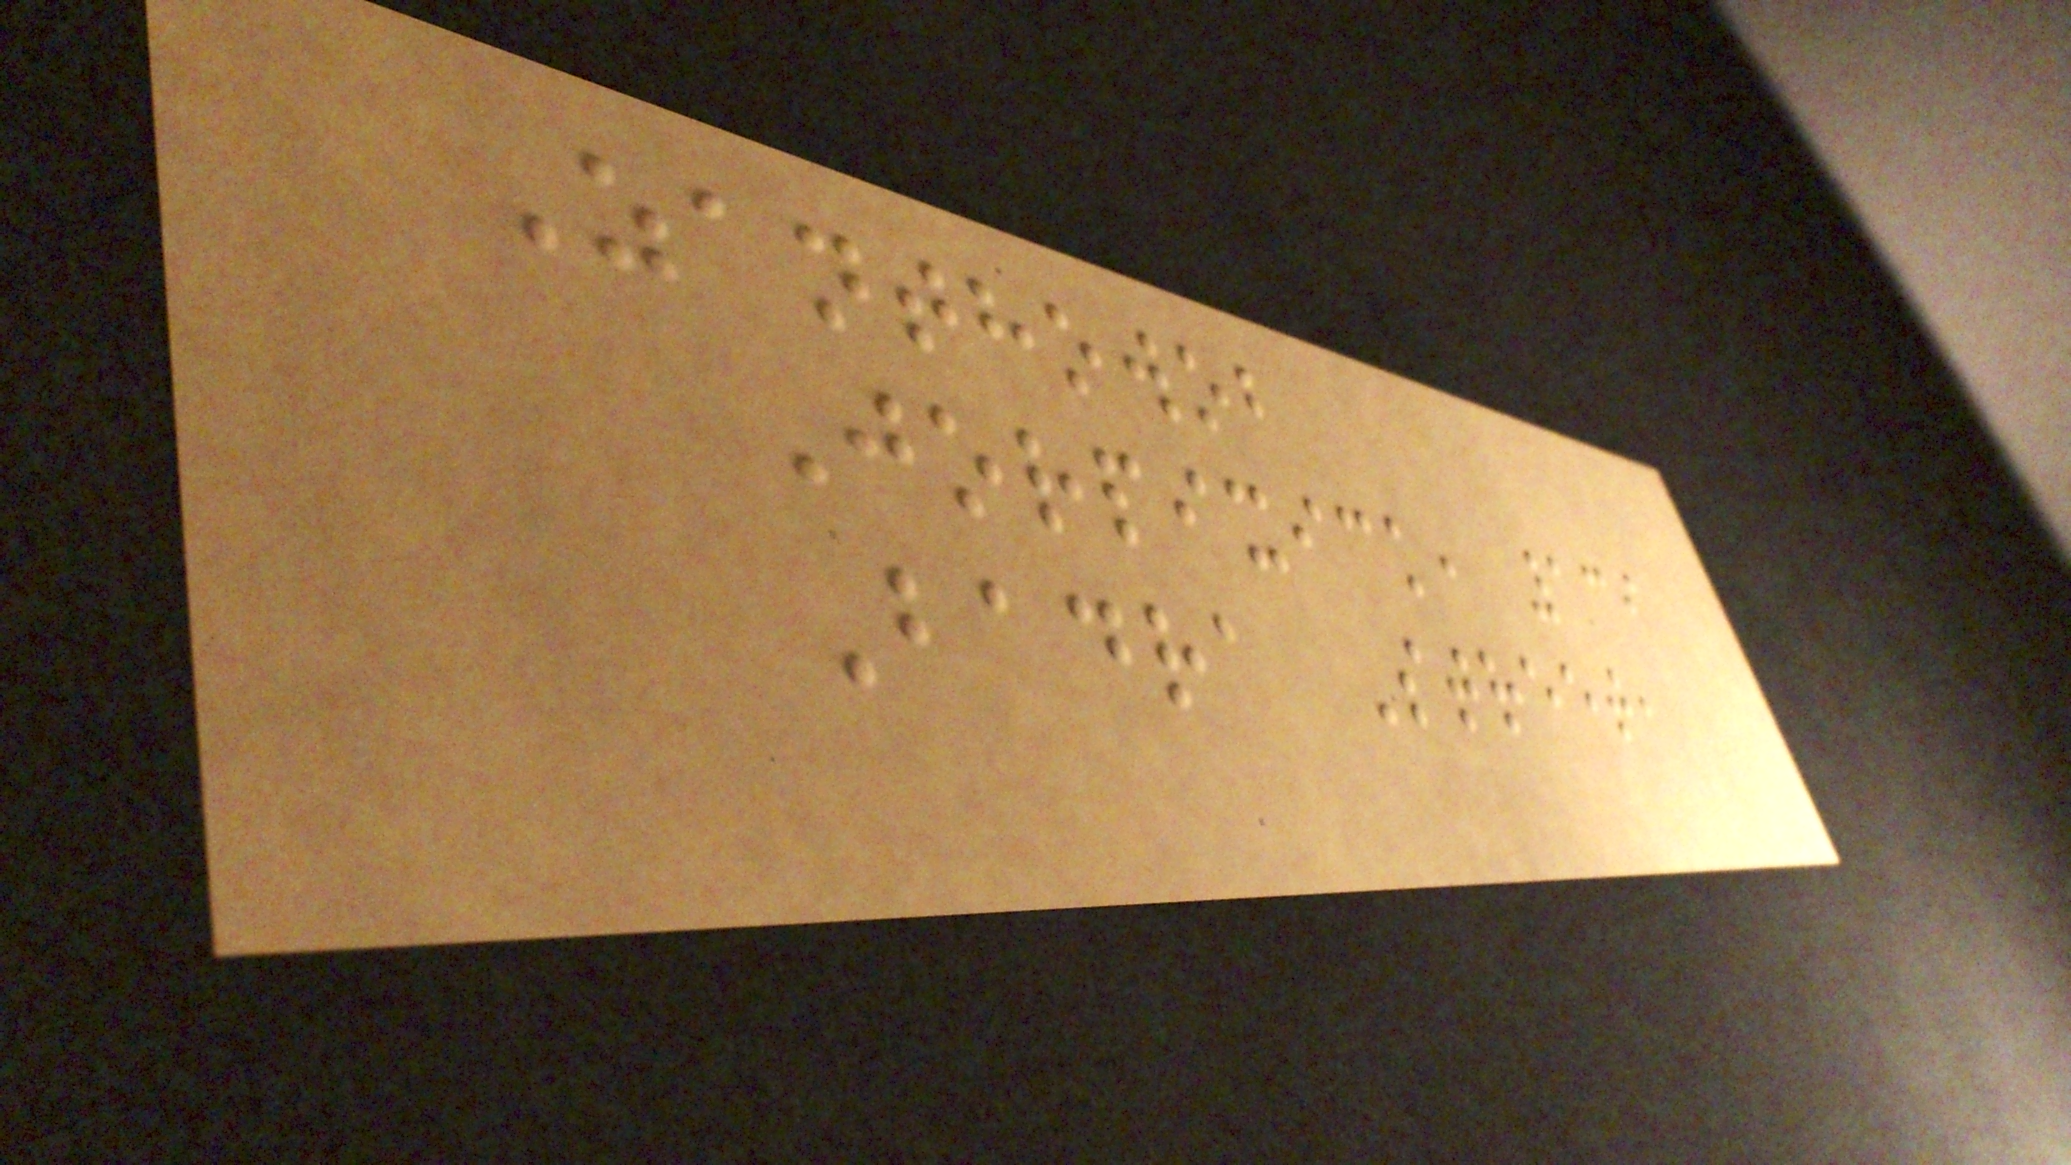Zanthowob
Jorpixick, 139
Badra Street,
